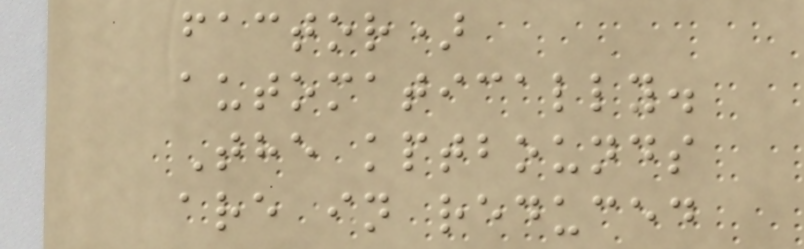factor)
automatically.
The kptbounds
are in reduced
